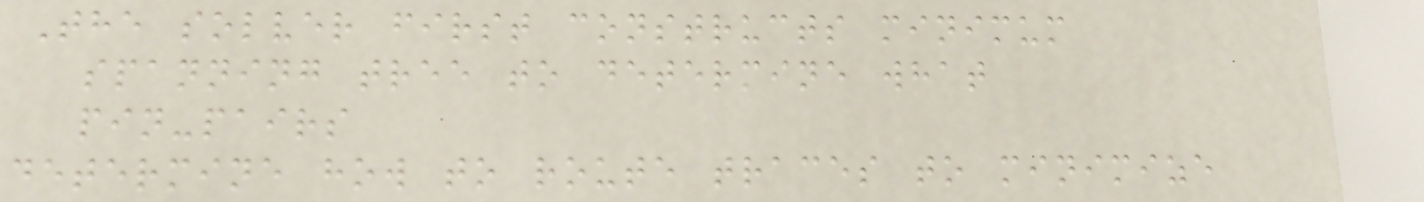The solver first constructs minimum
spanning tree to determine what
pin-pairs
determine how to route traces to minimize
